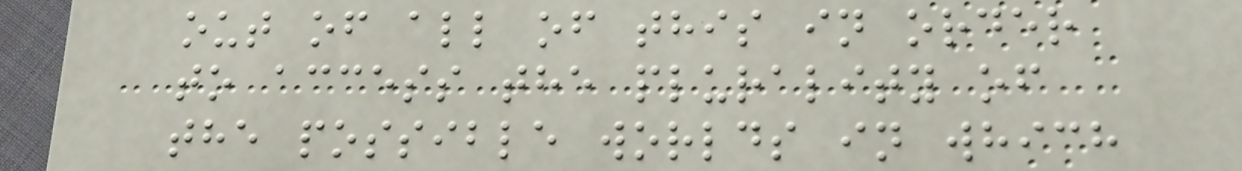out of all of this in order
to access the plurality of
the possible worlds in which
